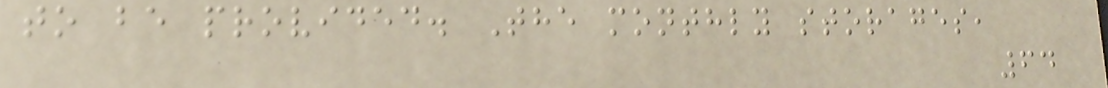to be provided. The monthly storages,
64
